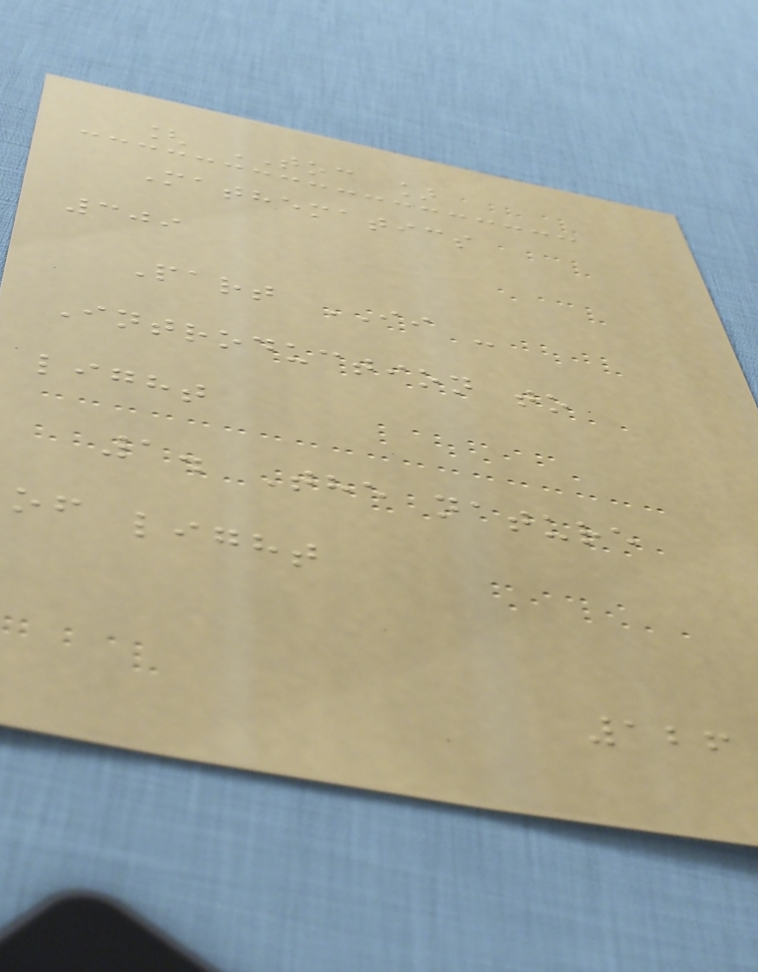[ TOC ]
Mathematics
309
Part II -
Introduction to
light
1. The nature
of light
126
